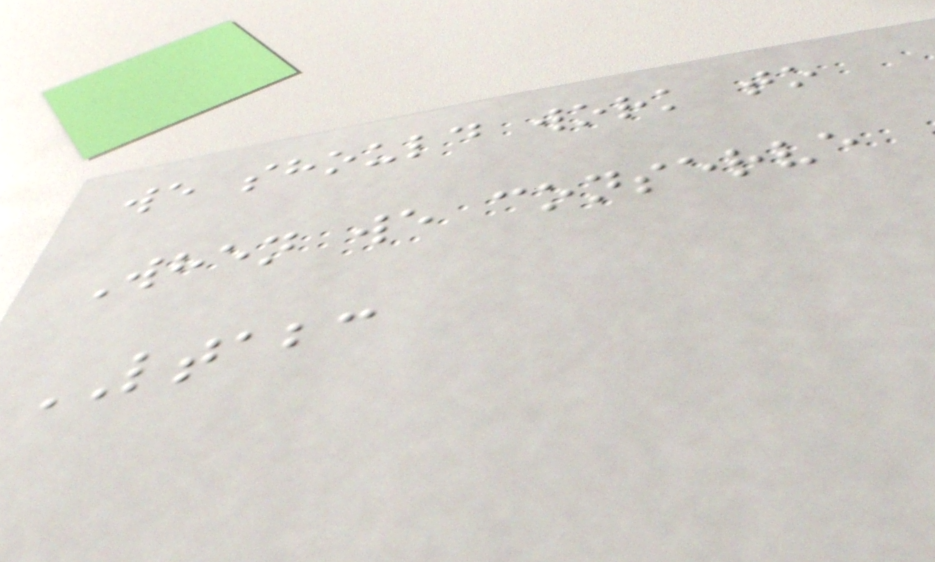we should work to
When we conserve
LTABC
